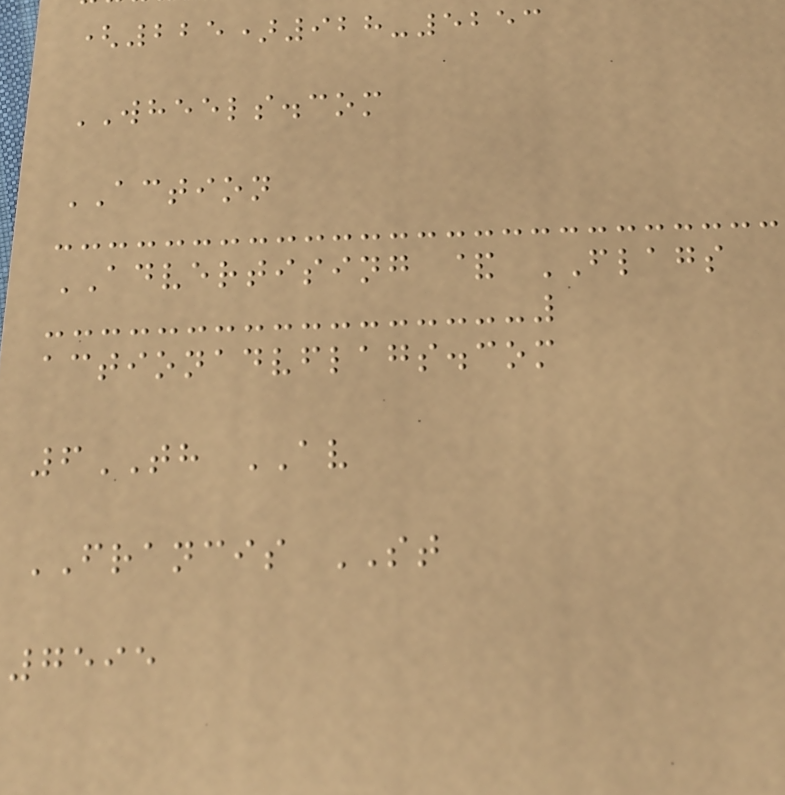(225)928-5253
WHEELS.com
ACTION
ADVERTISING & FLAGS
actionadvflags.com
6TH AV
FRANCIS ST
7595
